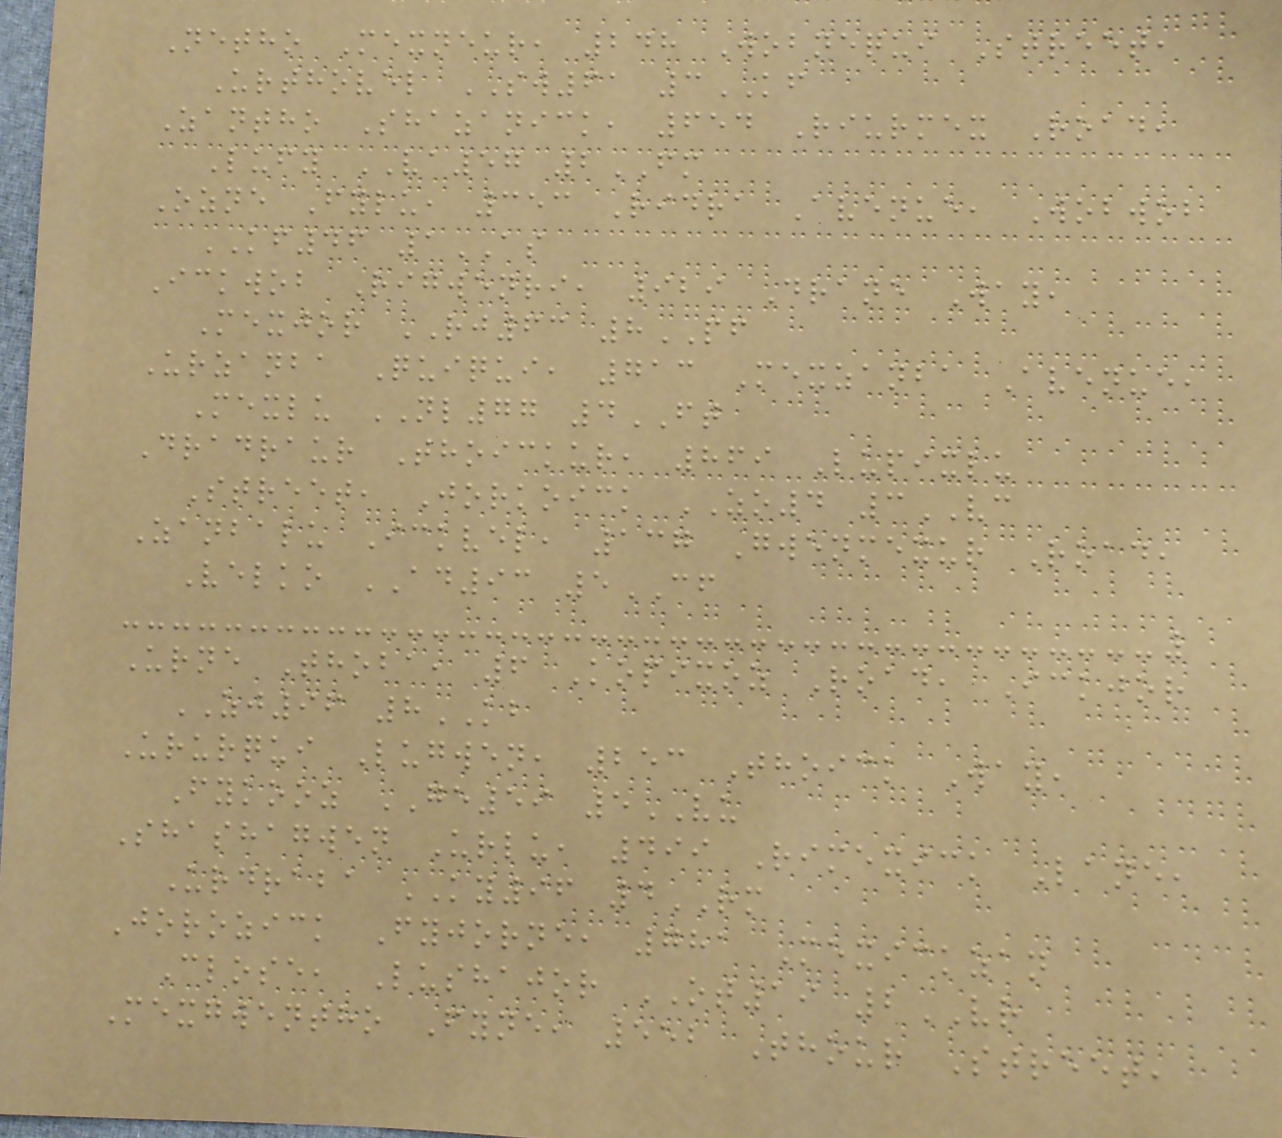Netho Mexneur, 248 Wobnequi Street,
Urthovel SW61 3KF
Zantho Shazanick, 654 Riurmex Road,
Lufy VA57 2FM
Ozne Fylu, 353 Ridra Avenue, Wobwob
KF46 1AS
Ickwob Rigwenri, 929 Drane Way,
Mexjor RJ63 8PF
Urzanba Quiqui, 713 Mexzanba Avenue,
Mexlu NL77 4FT
Dradraur Thoickur, 869 Lupixlu
Street, Jorkoick ZO4 3VC
Zanbalu Ickvel, 137 Gwenmexur Road,
Velko AD93 5CF
Urne Thoba, 6 Kopixoz Road, Ickjor
ZJ96 8KB
Ururqui Lugwen, 253 Thoick Way,
Fykooz GE59 5VU
Shashagwen Urlu, 499 Rimexick Lane,
Urdraba KY96 4RM
Jorozick Fyjorne, 781 Mexickzan
Close, Lushajor OT19 2VR
Mexgwentho Fyne, 552 Thour Street,
